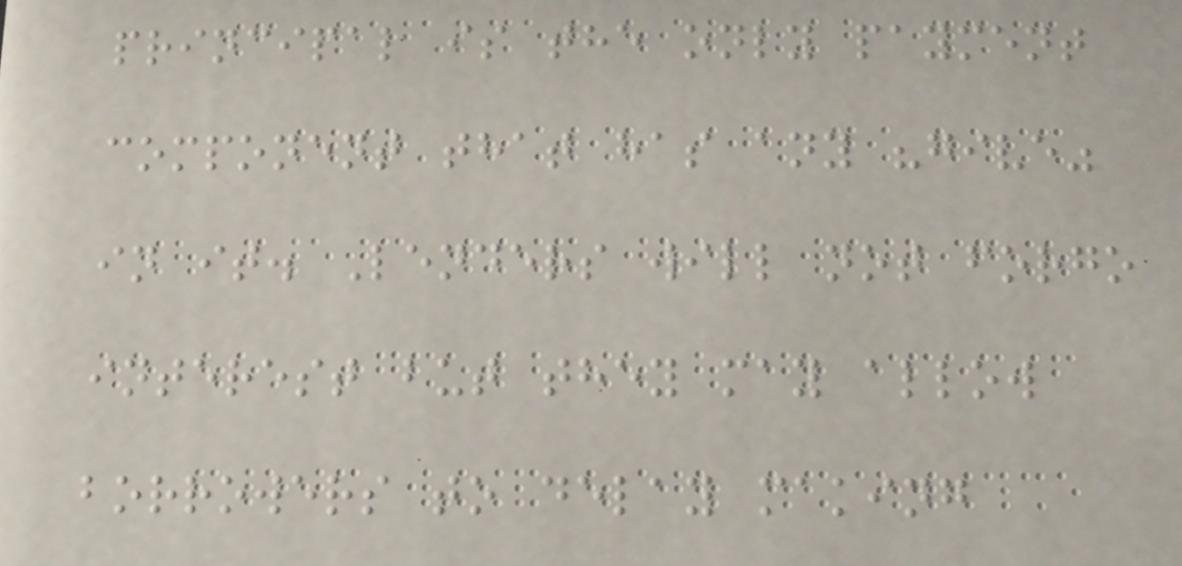principal is the only payment
component that has any "give"
in it. Lenders will not forgo
interest but they may allow
borrowers to delay making
